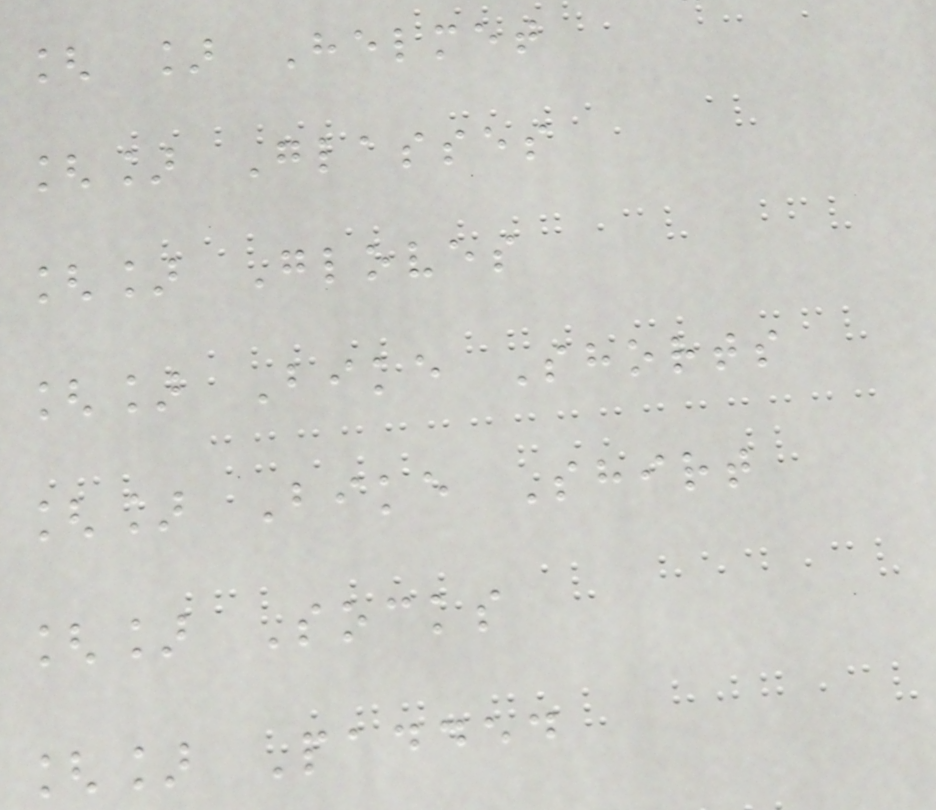[ ] Helmet
[] Glasses
[] Gloves
[] Bike Shorts
[] Bike Shirt
[] Socks
[] Padded
